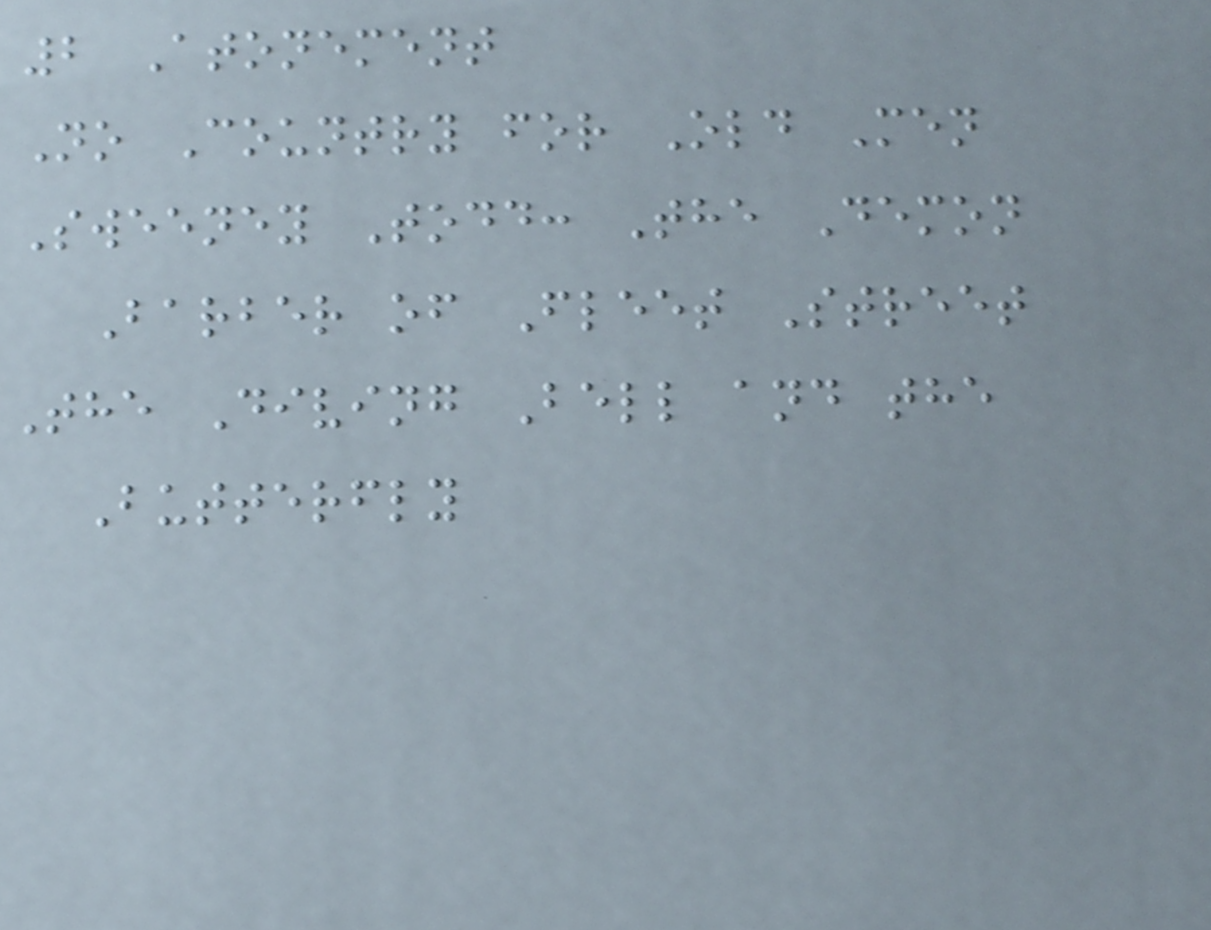2 Atonement
No Country for Old Men
Sweeney Todd: The Demon
Barber of Fleet Street
The Diving Bell and the
Butterfly
